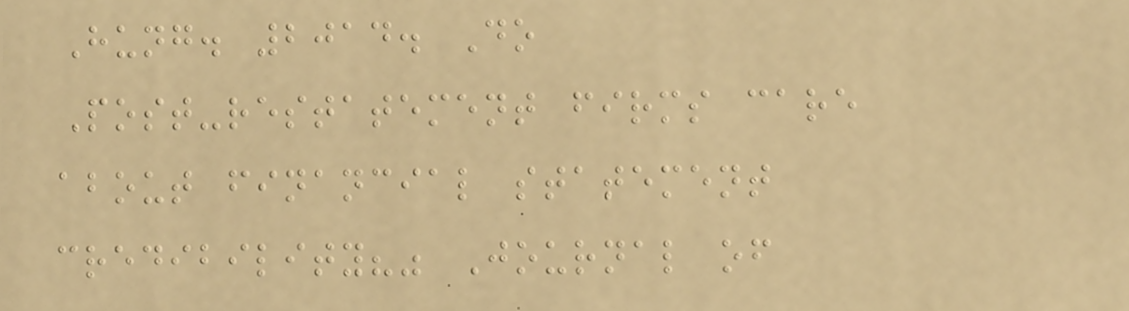Hung. 2014. Do
Post-restatement firms care
about financial statement
credibility?" Journal of
